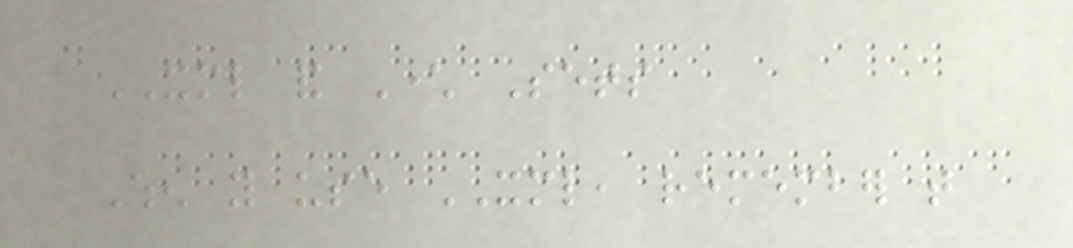XML and Character Sets
When you use XML, remember that
